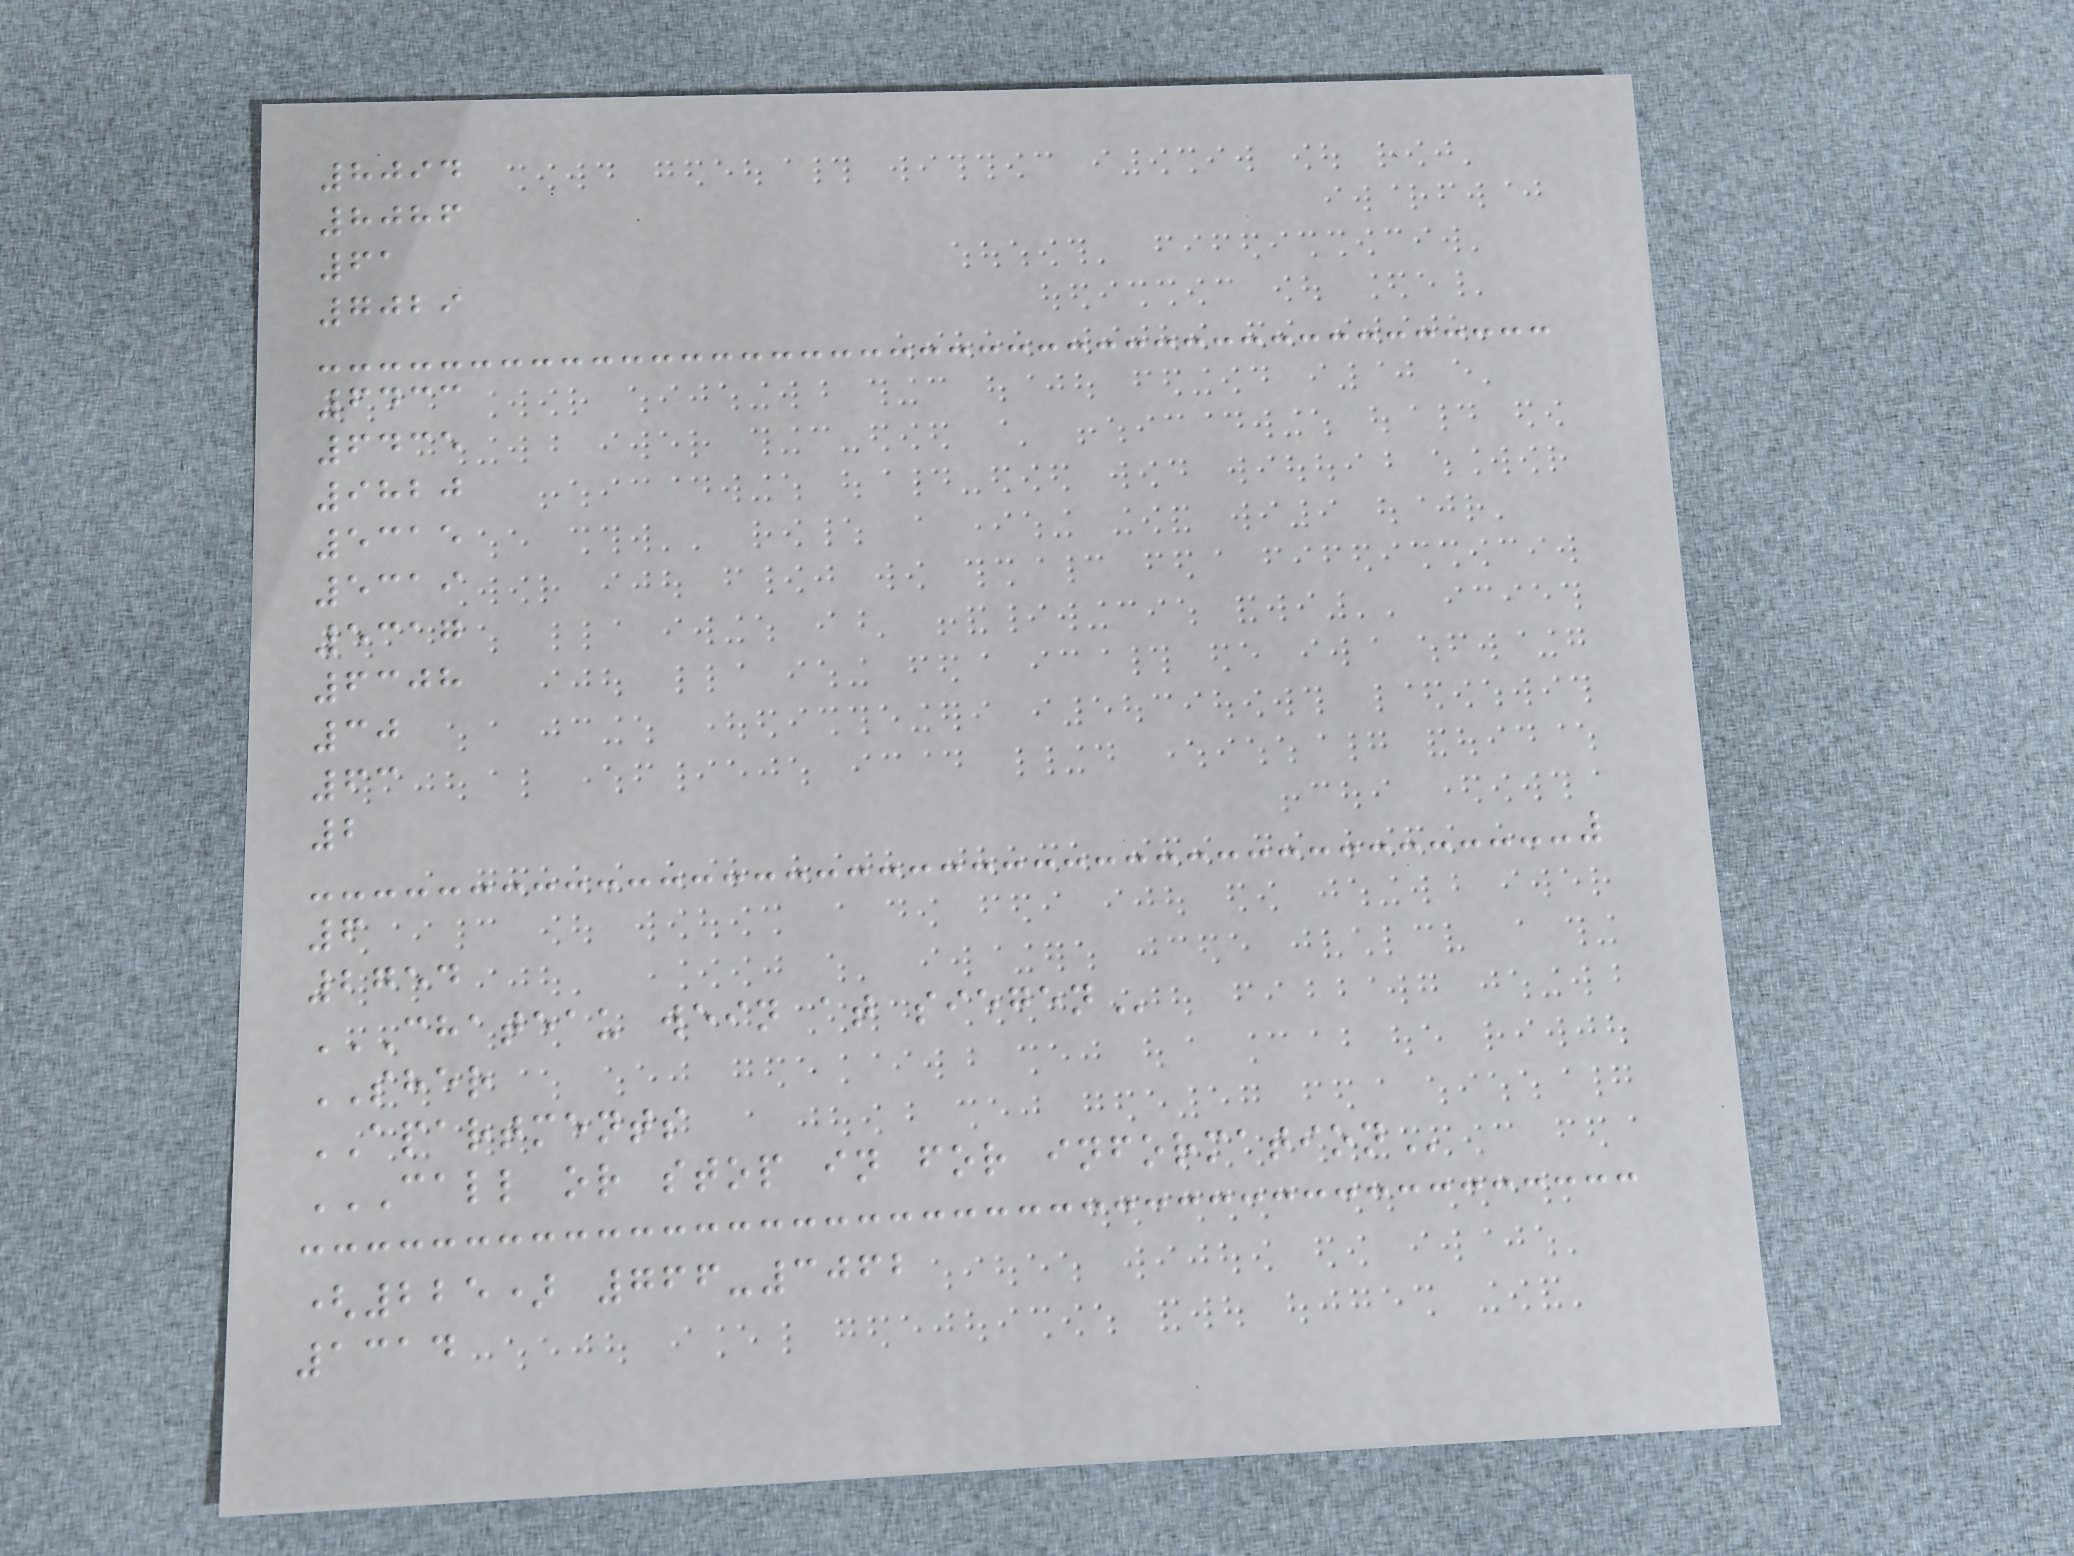8094
8086
61
7029
6433
6435
9820
5315
5319
5317
6308
30
63
2
6
2754
CHATEAU WEIN AT SIEGEN
SHER
APARTMENTS
CALL OR STOP IN FOR INFORMATION
(225) 766-3062
1314
